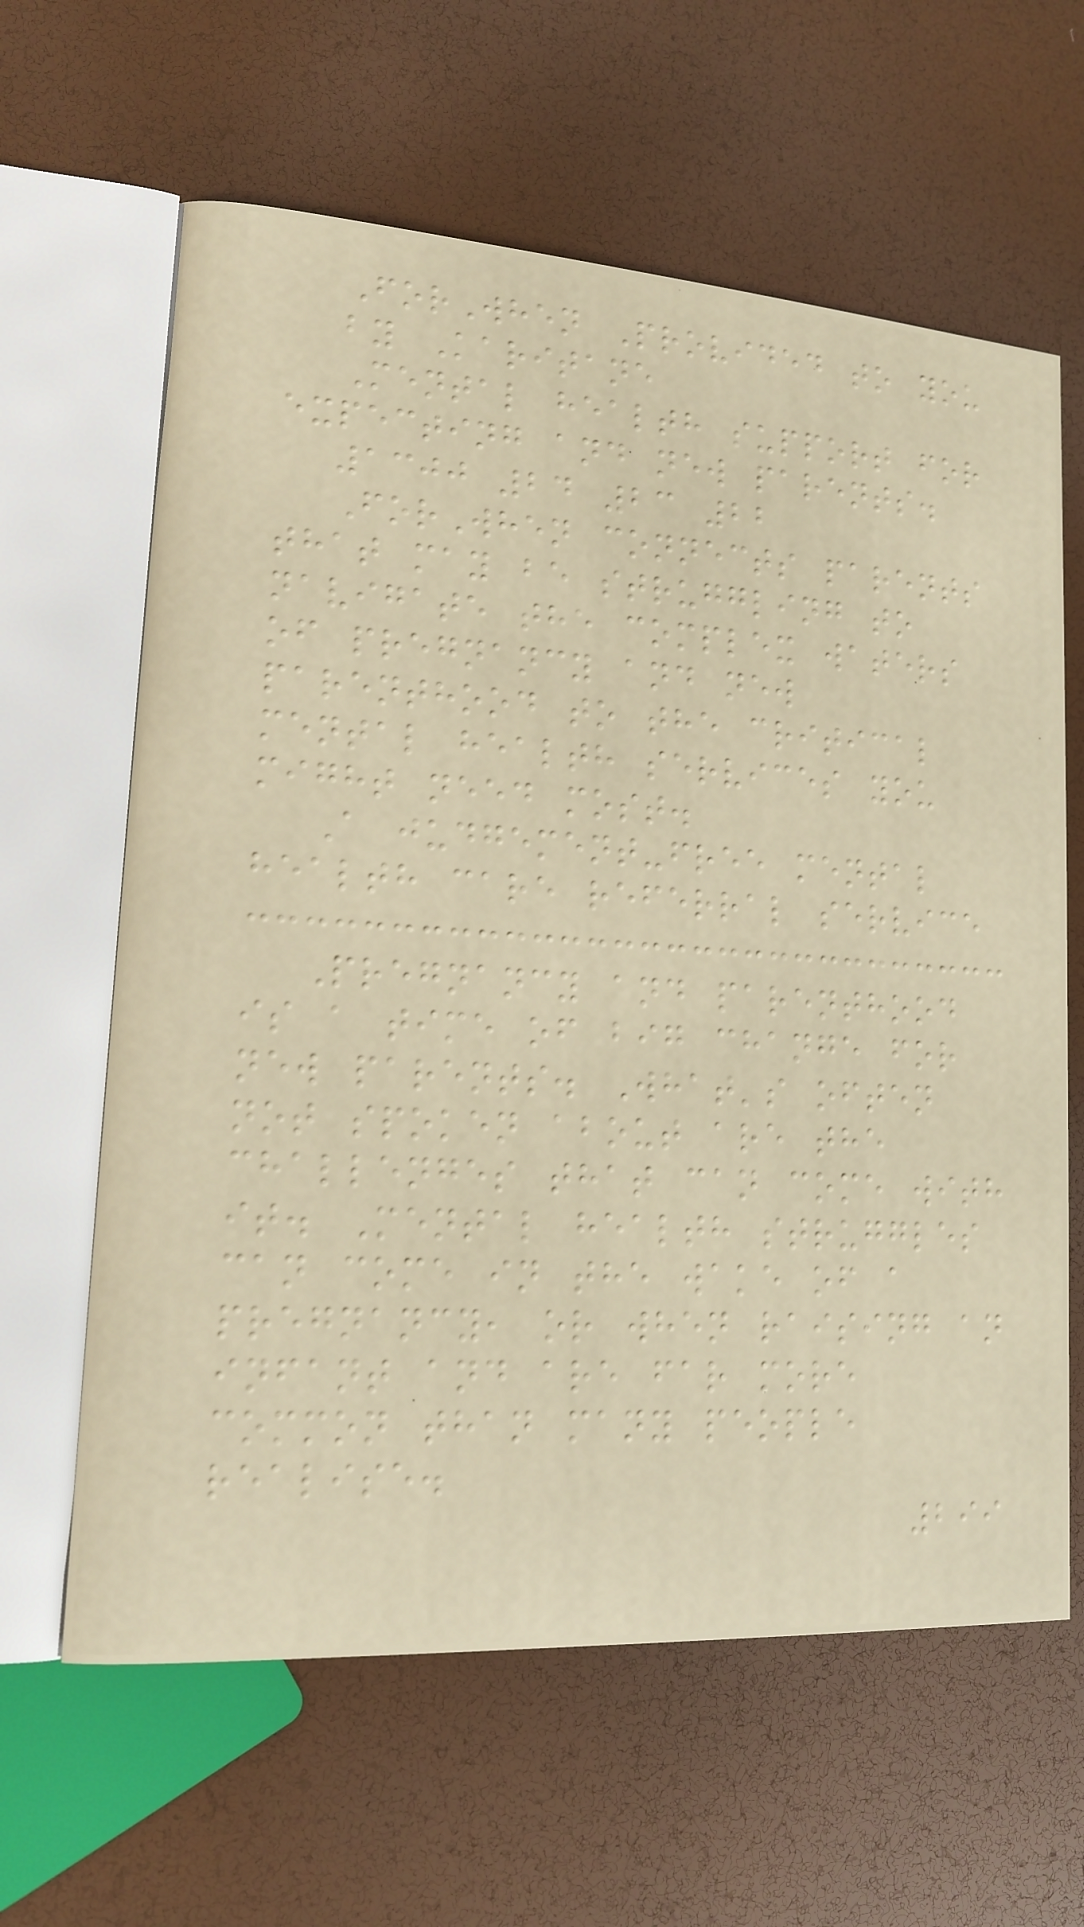ForWhen Provided to you
by Karitane
Mental health support for
expecting and new parents.
1300 24 23 22
ForWhen connects parents
that may be struggling to
navigate the complex waters
of pregnancy and new
parenthood to the critical
mental health services you
might need most.
A judgement-free mental
health care referral service
Pregnancy and parenthood
is a time of big change for
new parents. What's often
not spoken about are the
challenges that can come with
it. Mental health struggles
can come in the wake of a
pregnancy, or when raising an
infant and are far more
common than many people
realise.
299
